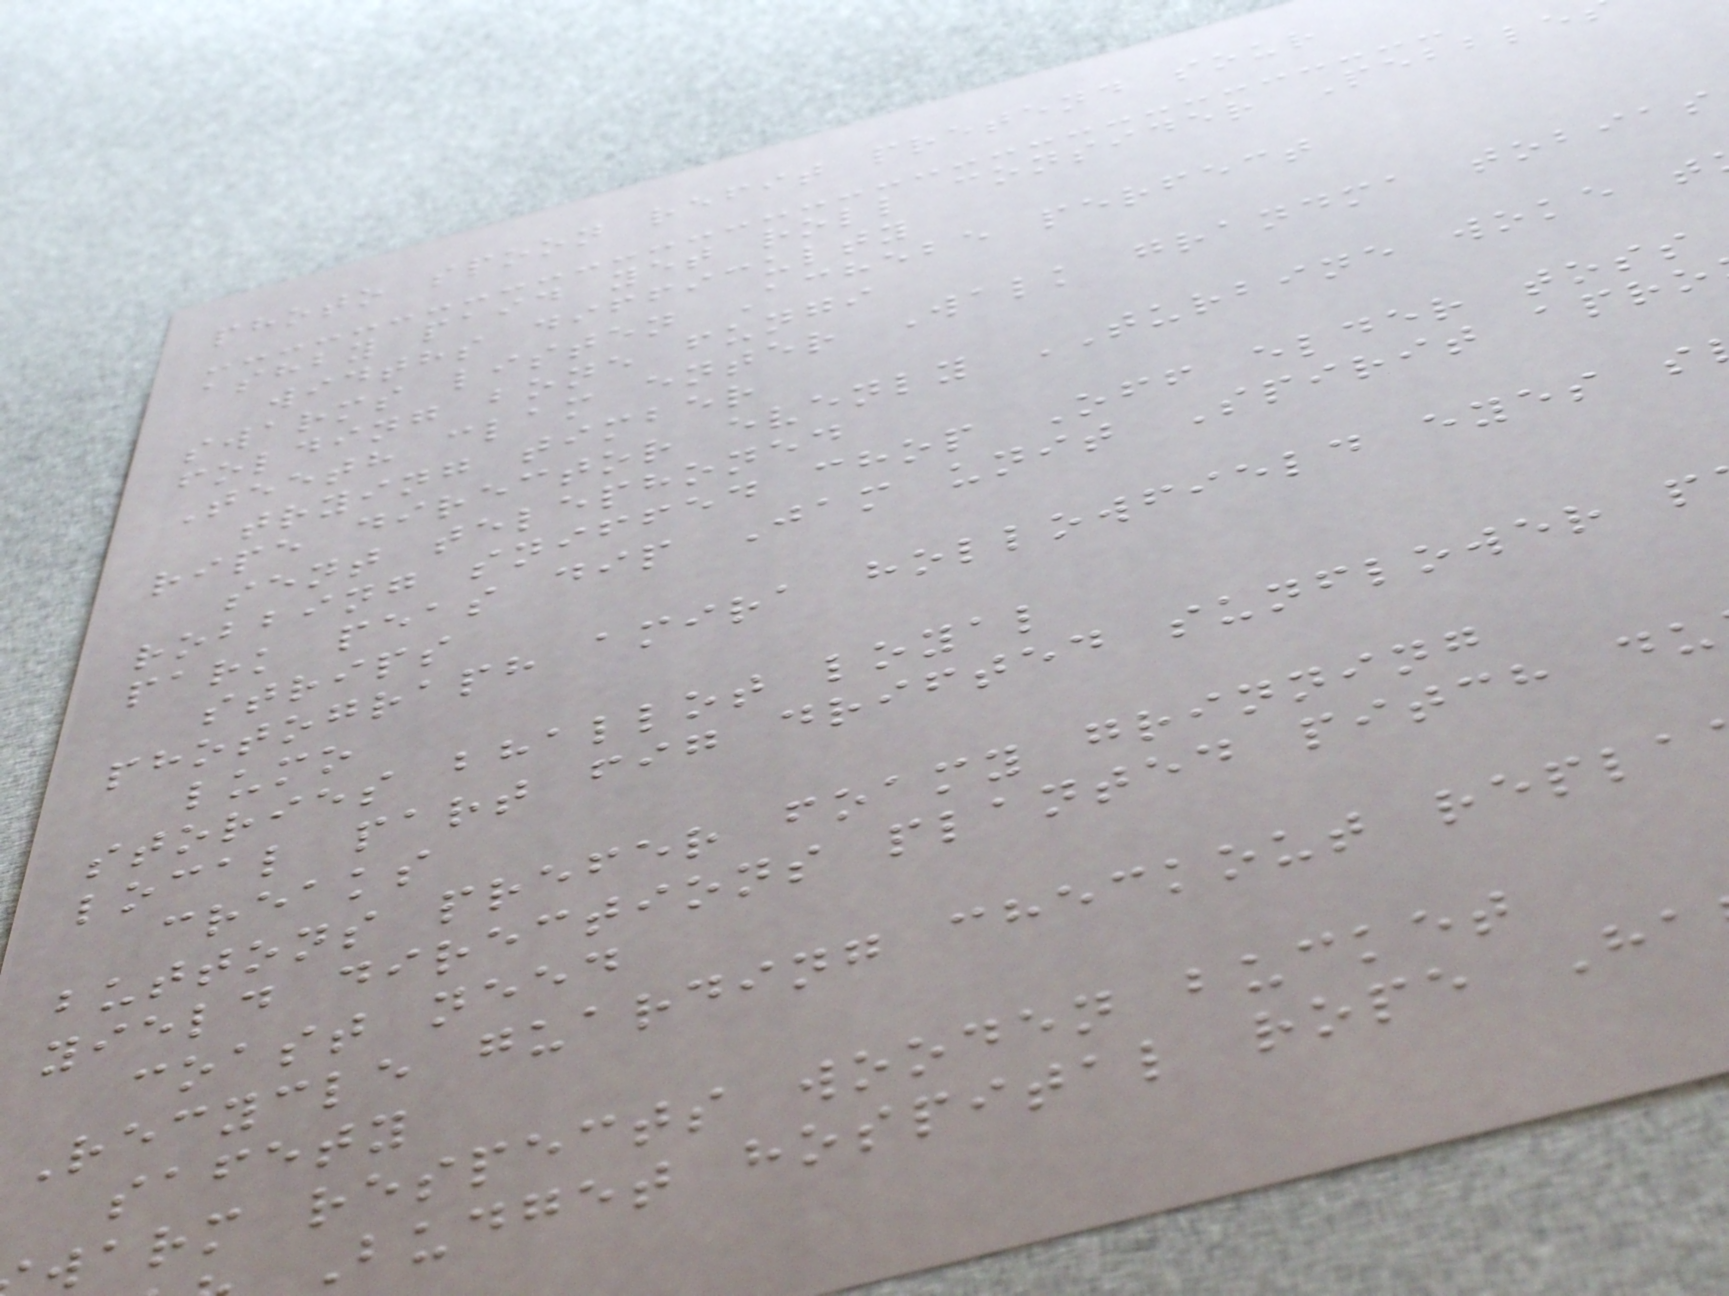photo spoon refit pretend sour
ashby paid yet roll consider Pebble
widths difficulty
swarms listen Achebe perfect
folding bone fungi
Teeth clam enter Walk grandma tobias
trying timber
ripe director evenly TURBINE woke t
sent telephoned
robbing sniffed chop Off elder toss
park peas dip Jam unit Spirit apro
strips
photograph amira hollowfield eyes s
lumo
stories bhallot loyal
local part fig drifted sunflower p
creaks
buttons prefer foamy grinning
yield directions planted pitch du
coast need
Recycle guarding checkout repla
safety
warm respects wooden bucket
Budget hospital rope Ha
